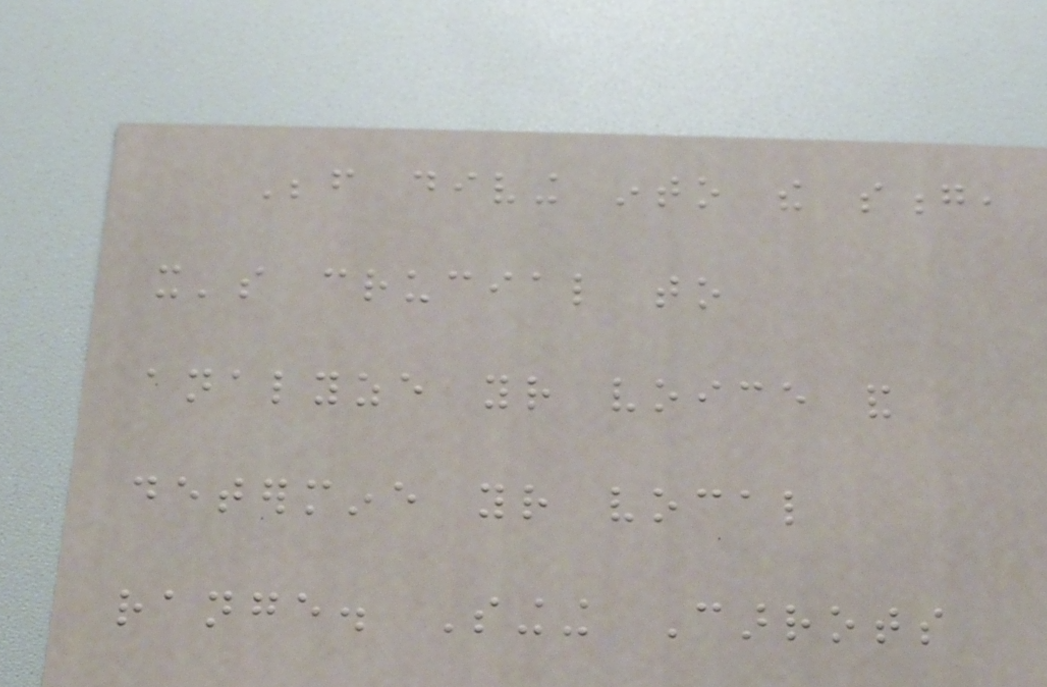Before diving into the song,
it's crucial to
analyze your voice and
determine your vocal
range. Singing Carrots
